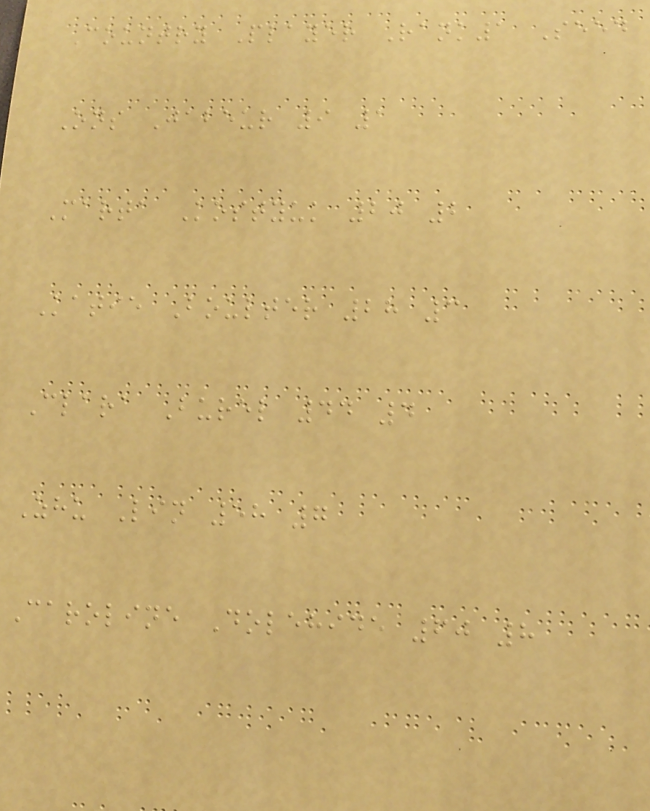Country Player Rank1 Seed
Ons Jabeur 9 1
Marta Kostyuk 20 2
Katie Boulter 28 3
Clara Burel 44 4
Zhu Lin 58 7
Caroline Dolehide 60 8
